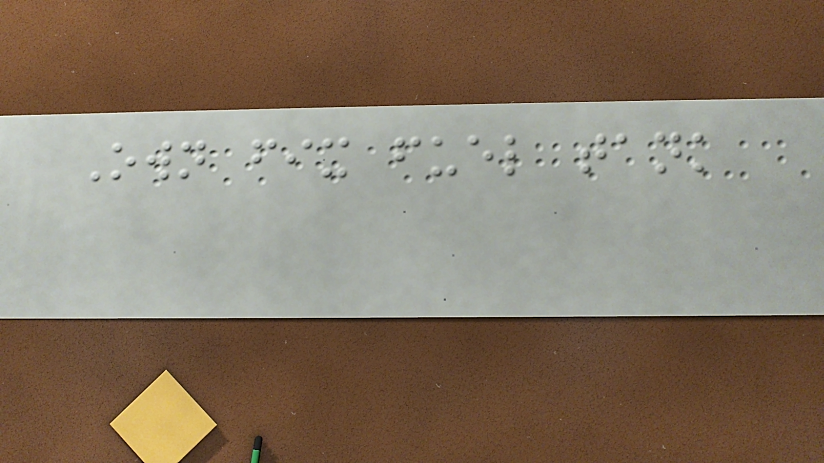Own fix fuel tank
